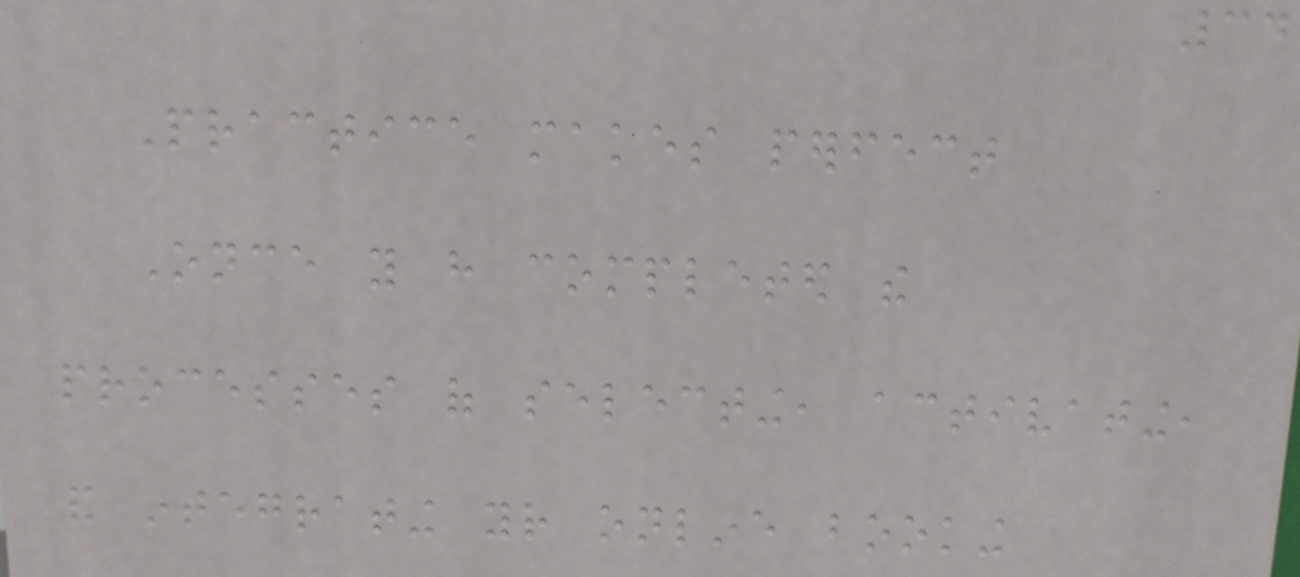34
Practice makes perfect
Once you have completed the
processes of selecting, activating,
and integrating your online booking
